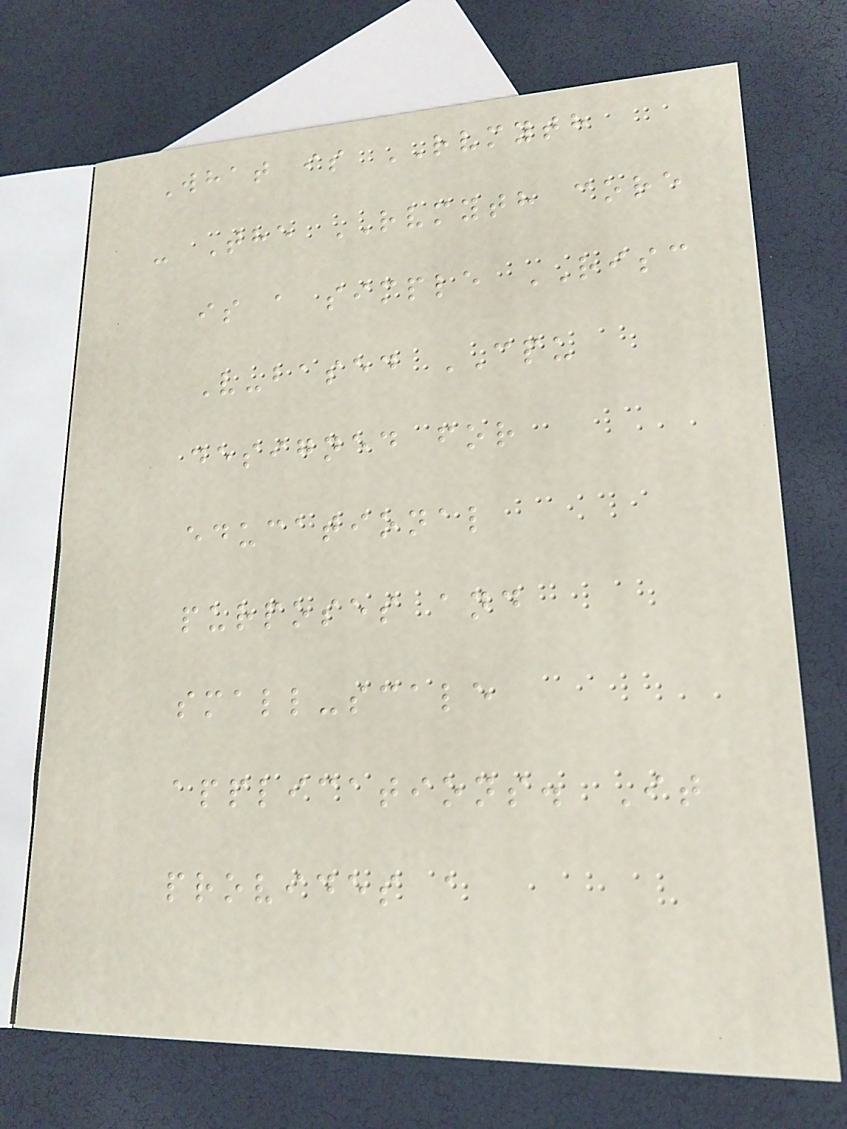What is RVMYTH
- The RVMYTH core
is a simple RISC
V-based CPU
designed for
educational
purposes and
small-scale
applications. It
provides a
